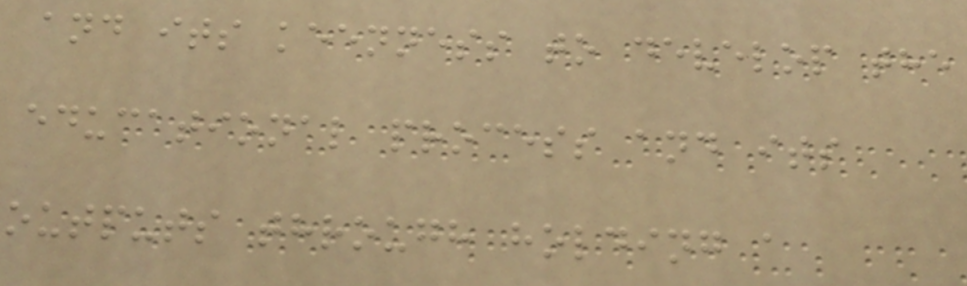and its keenness to develop the
educational process and its
outputs through holding a
